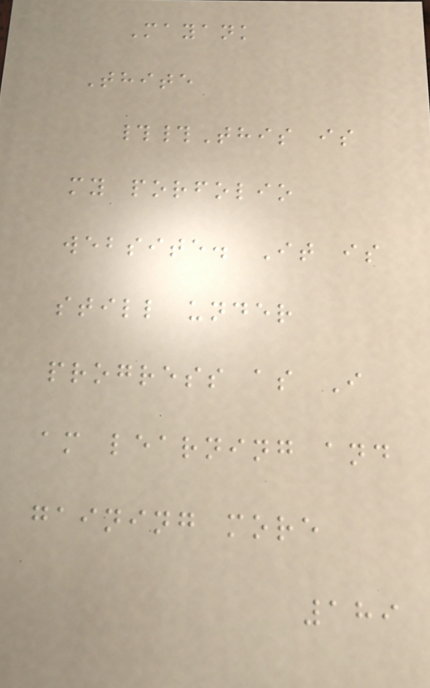Mayank
Thite
##This is
my porfolio
website. It is
still under
progress as I
am learning and
gaining more
189
